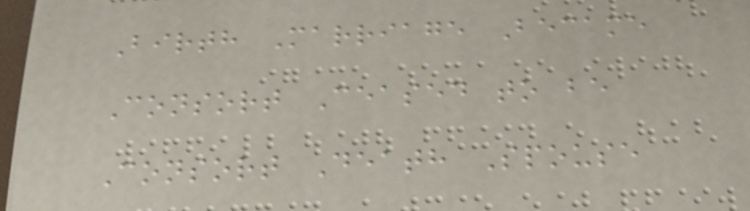Birth Marriage Became
Consort Ceased to be
Consort Death Spouse
